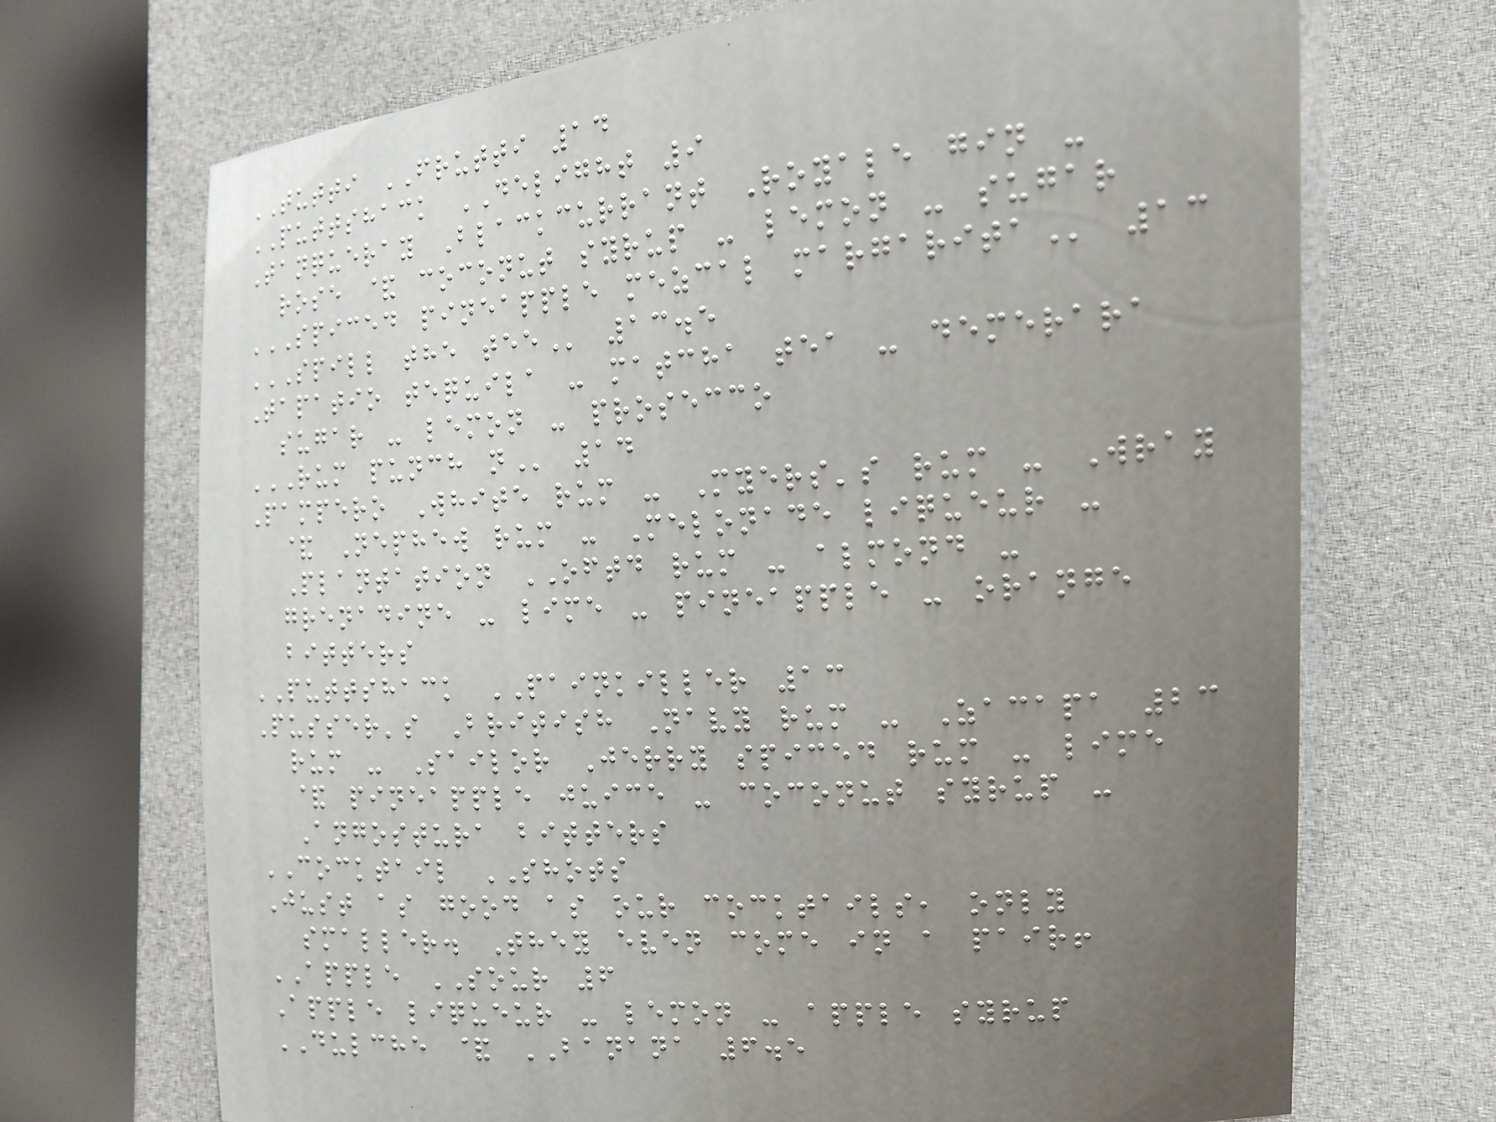TUTTI FRUTTI 14
PUTTSHACK DELIGHT 9
Tanqueray Blackcurrant Royale gin -
rose & coconut syrup - lemon - sugar
SPICED PINEAPPLE MEZCAL MARGARITA 13
SPILL THE TEE 13.5
Tapatio tequila - matcha tea - demerara
sugar - lemon - prosecco
RUM PUNCH N 14
Pampero White rum - Myers's rum - Wray
& Nephew rum - Melonade liqueur -
Plantation OFTD rum - almond -
grenadine - lime - pineapple - orange
bitters
PUTTSHACK PAINKILLER 13
Pusser's British Navy rum - Zacapa 23
rum - Sailor Jerry spiced rum - lime
& pineapple juice - coconut syrup -
Angostura bitters
COCKTAIL SHOTS
Just as good as our cocktails, only
smaller. They even come in a pair!
APPLE SOUR 6
Apple liqueur - lemon - apple syrup
DULCHE & BANANA 6.5
